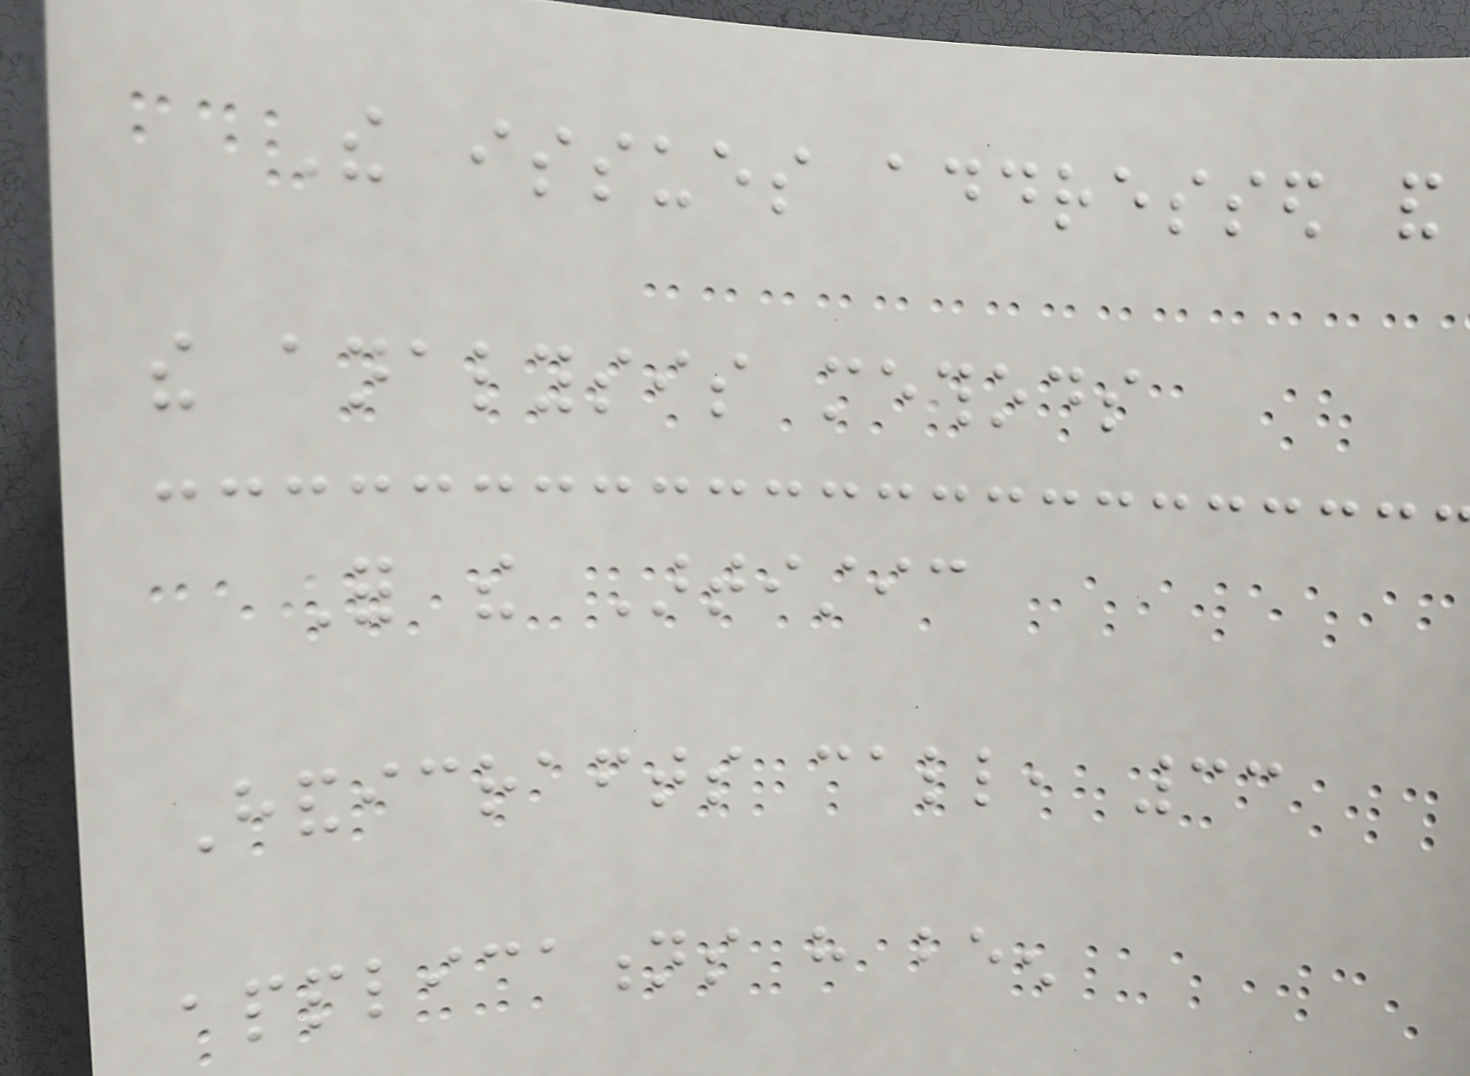The issues addressed and
the analysis methods
For the Artistic
Handicrafts call, 33
applications have been
